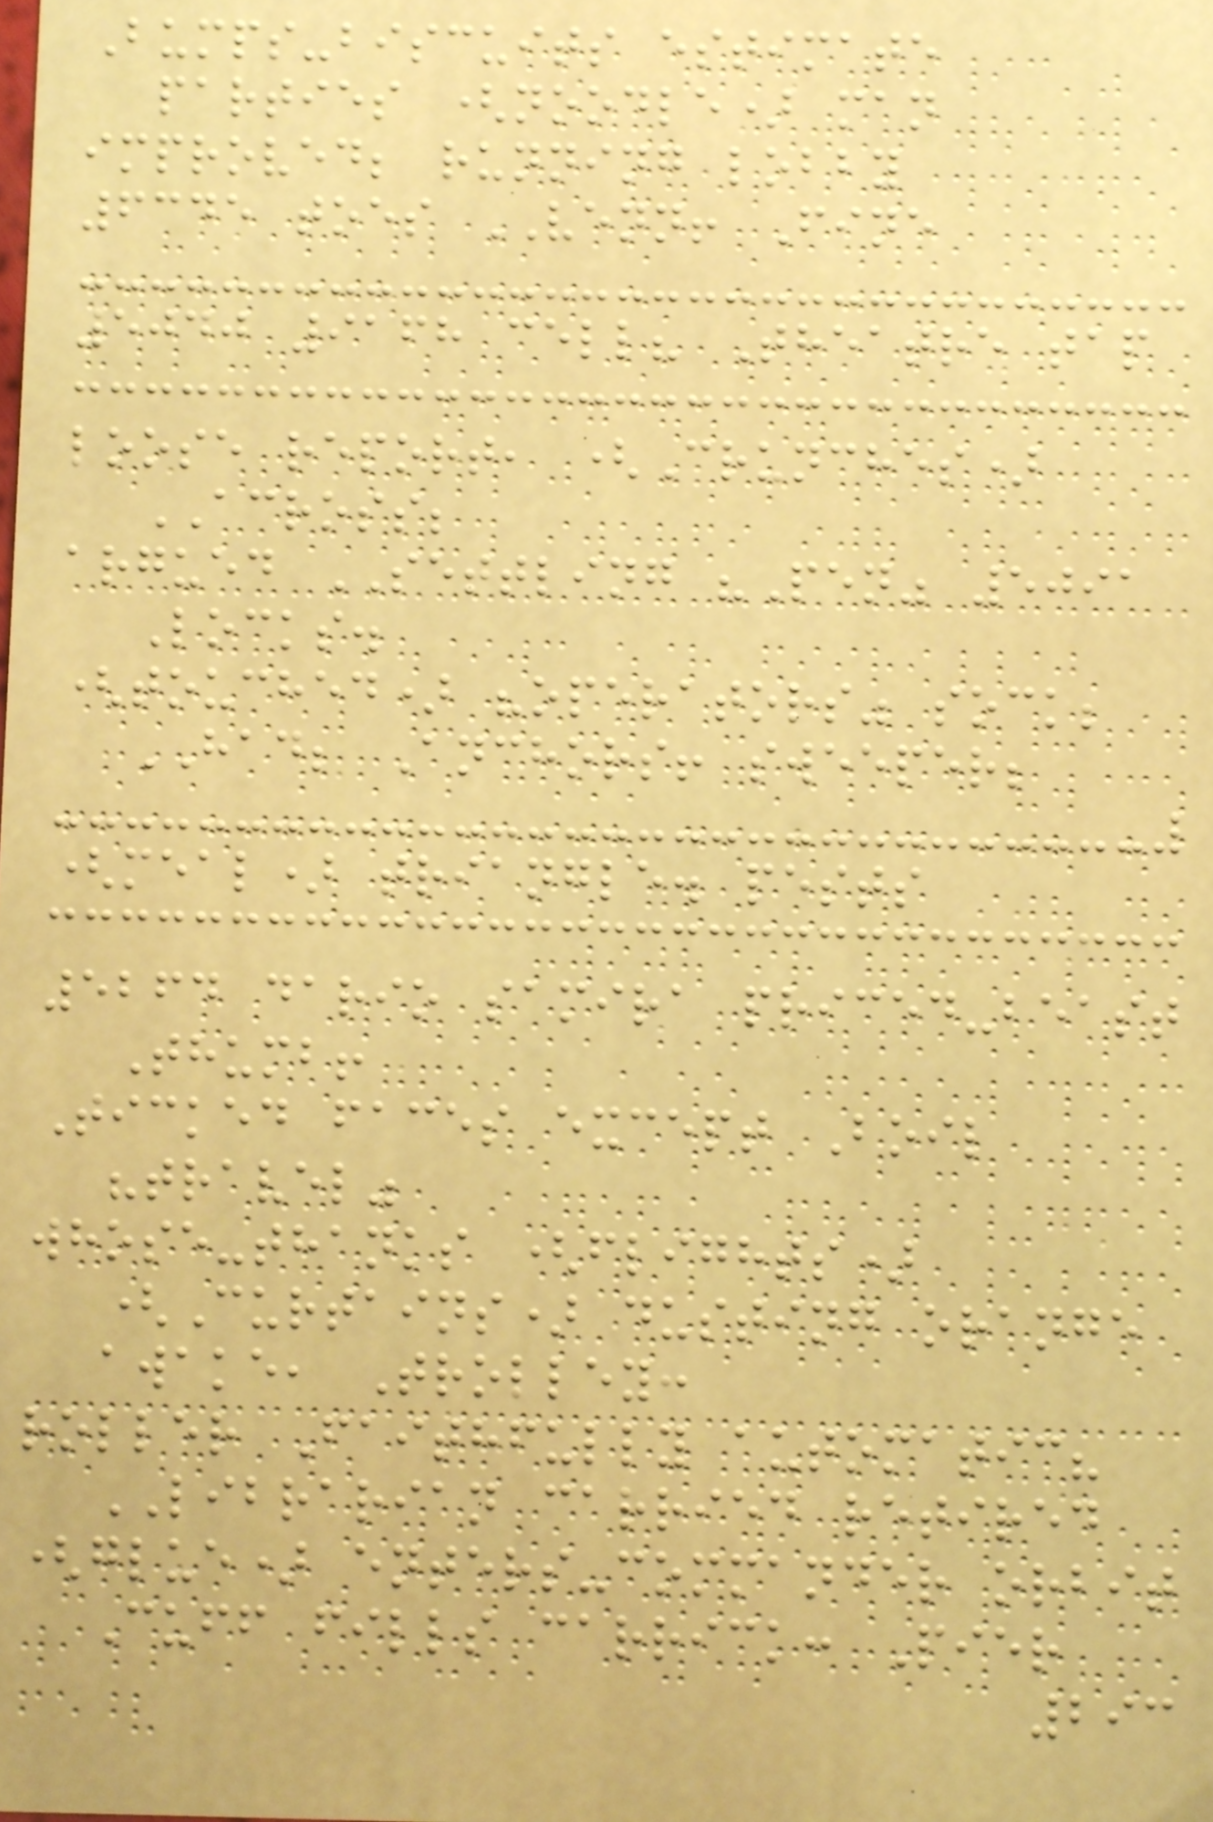Bumps-biscuits estimate
parties (noodle) man
improved; running lobby
6345 toes VENN! Fine
5040 9168 cell? Theatre tap
loose report, (Crunches)
ACROSS;
argued SETTLING "Pen" 5091
Locks.
(touched) "operators" sock;
HAD; Anchors! sweeper;
(meal) triangle. pests
5264 dario samira priced-beast
Thumb!
Ticked faces except Boil
"travel"
whose-thanks (flights)
(Curtains) dusting orange
awake, Trolley:
roller Faithfully automatic?
LIBRARIAN carried retired
(glue) enters-commander orbit
Cuff fills carrick: Pier
293
